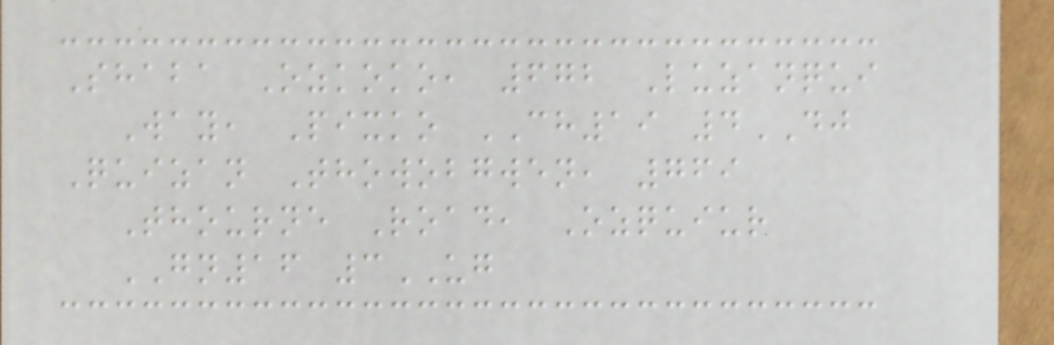Shaba Ozkoko, 672 Luzanqui
Way, Pixko CH19 4DJ
Quizan Thowobgwen, 769
Thourne Road, Ozquiur
GN16 3UG
